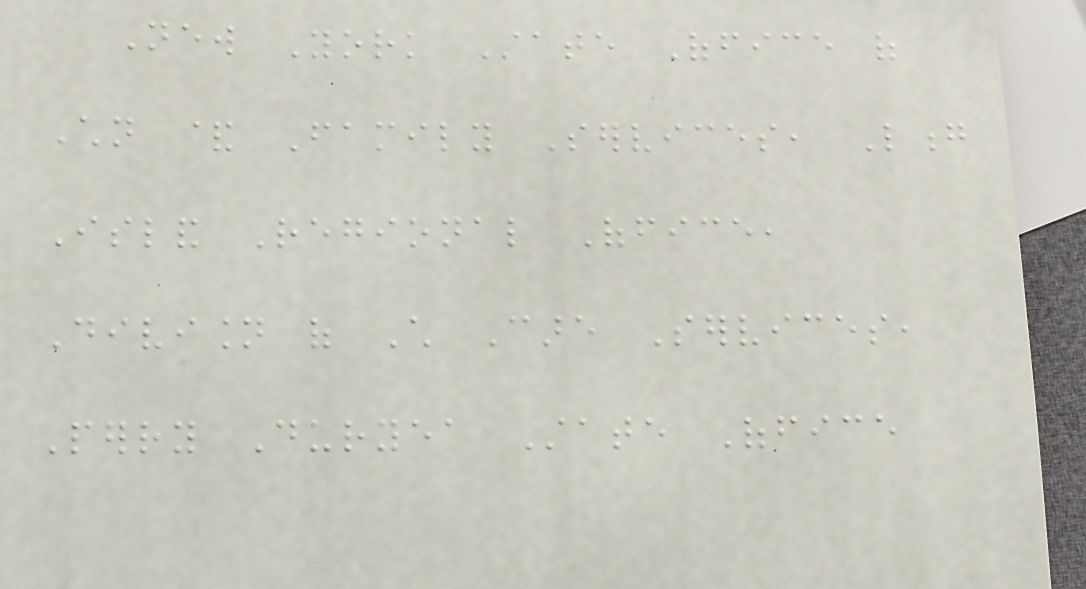New York State Office of
Children & Family Services, Long
Island Regional Office,
Division of Child Care Services,
Perry Duryea State Office
